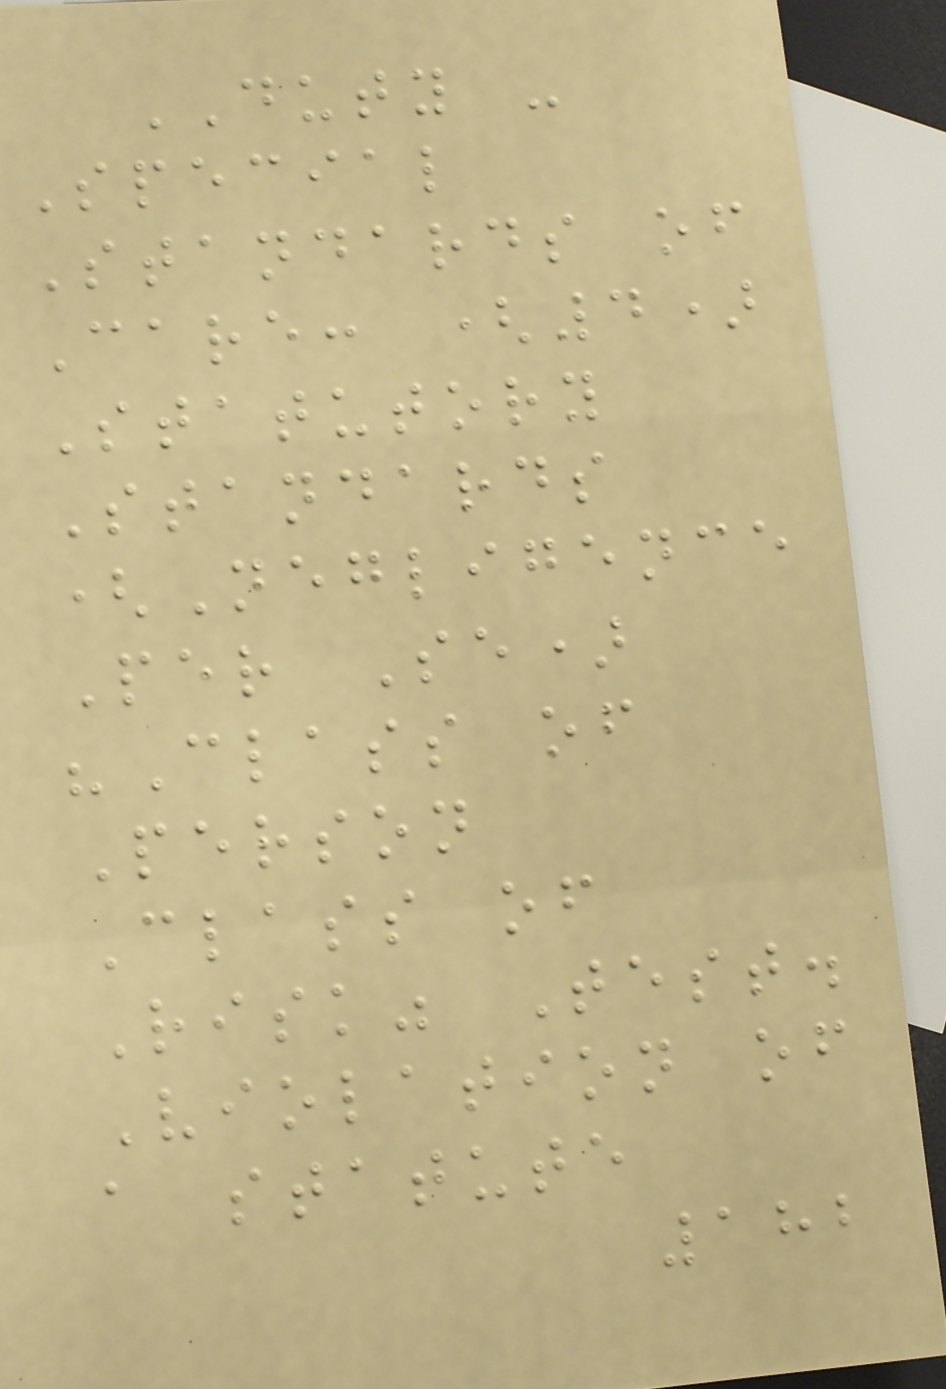DUTY -
Special
Standards of
Care: (4)
Statutory
Standards
(Negligence
Per Se)
"Class of
Person
Class of
Risk" Test.
Violation of
a statute
182
